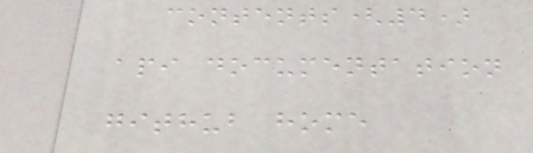contents(4)
api documentation
github home
